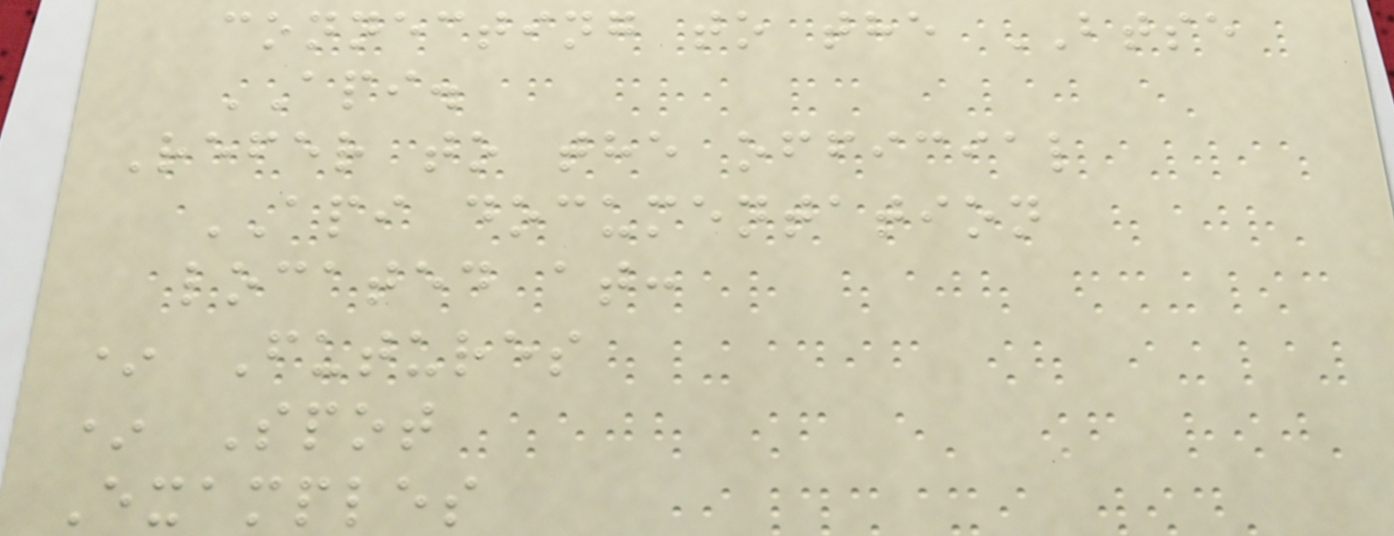connecting to the BTSE
API.
Refer to the official
API documentation
located at:
* Futures
* Spot
Examples
